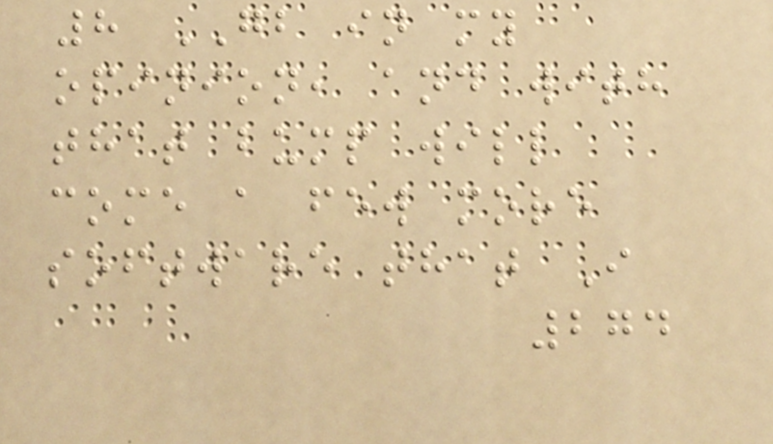8 GB in my
opinion, and with
that bump will
come a few more
software that I
274
